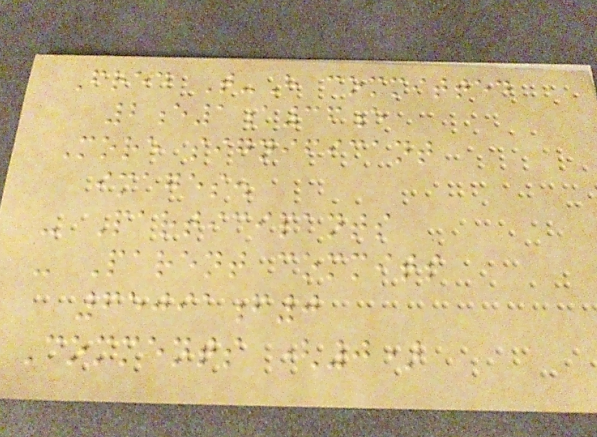Fred T-H committed
2e1a36e
More significant
images.
- Participants
- Parent commits
65091f0
Comments (0)
